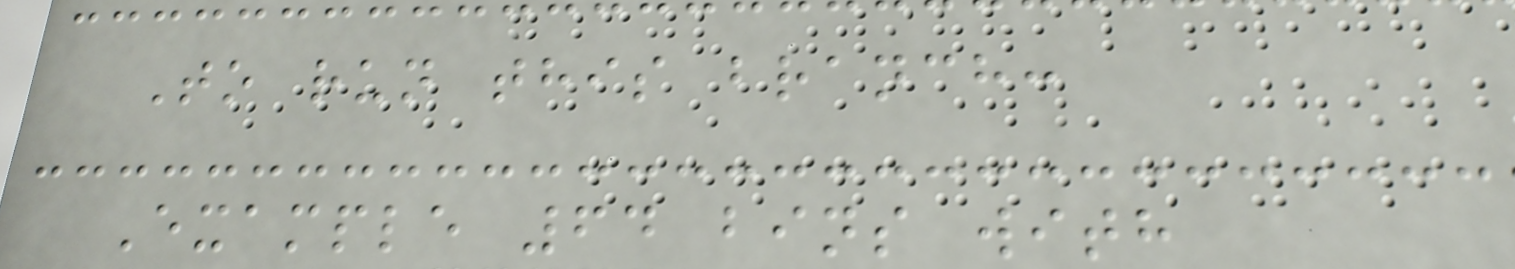To run this branch:
Example 64 bins with
